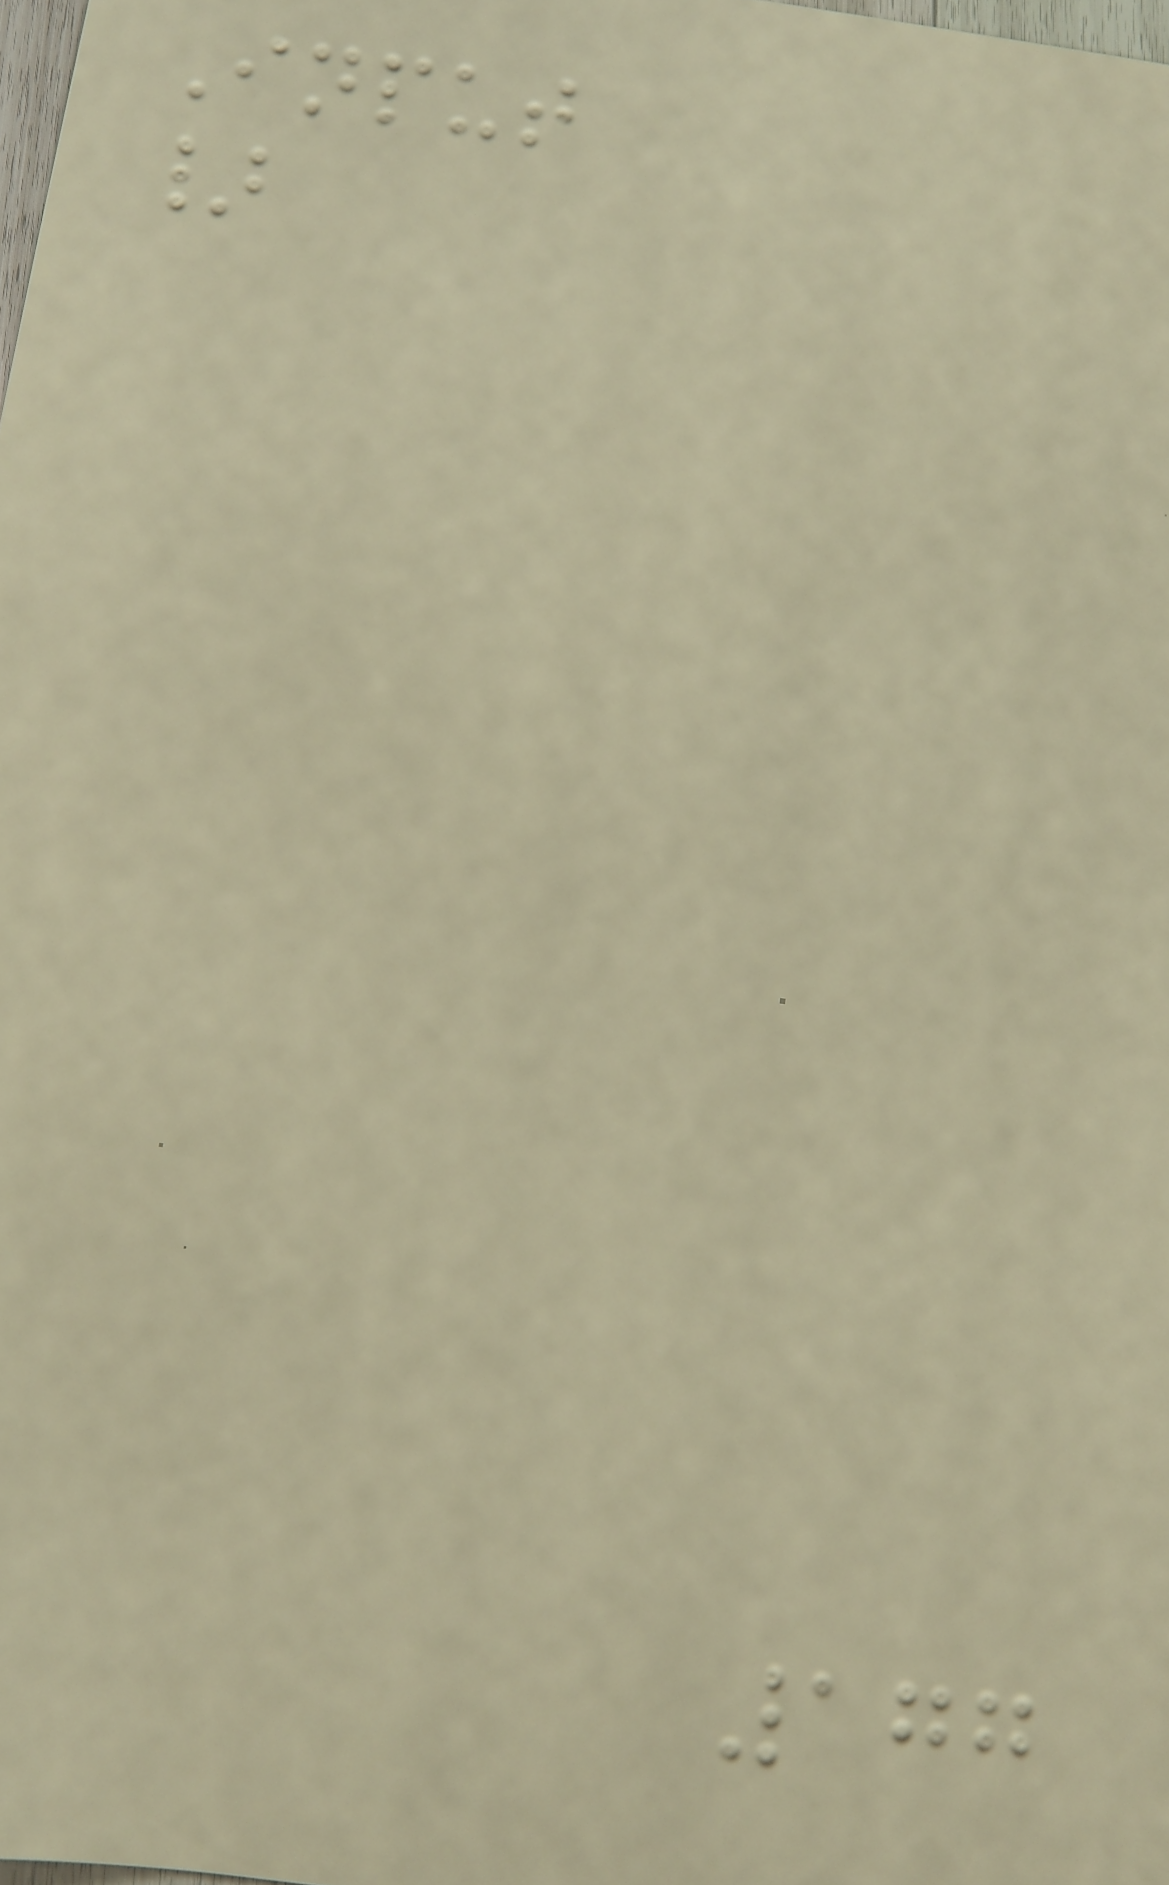Input
}
177
